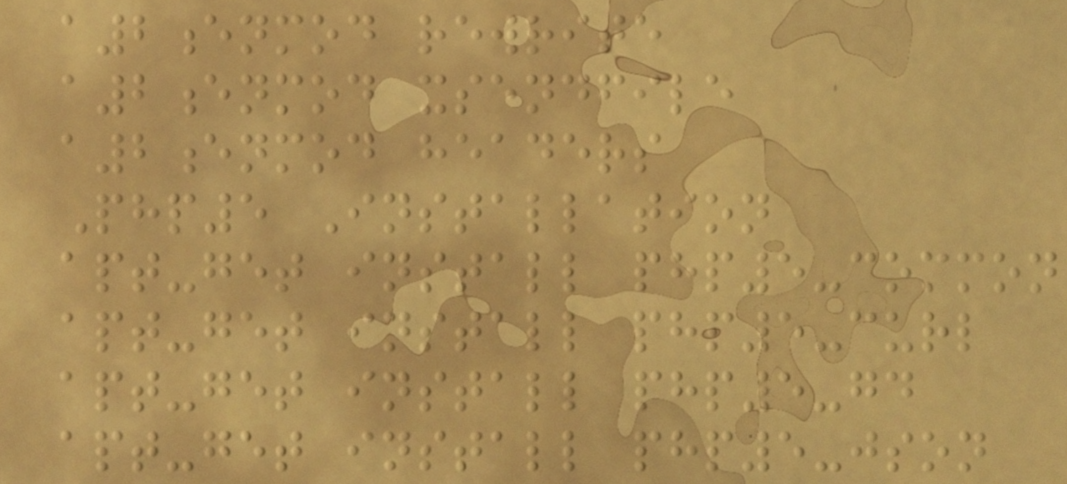a2enmod rewrite
a2enmod xsendfile
a2enmod headers
Php5 Installation
apt-get install php5-common
apt-get install php5-curl
apt-get install php5-gd
apt-get install php5-json
